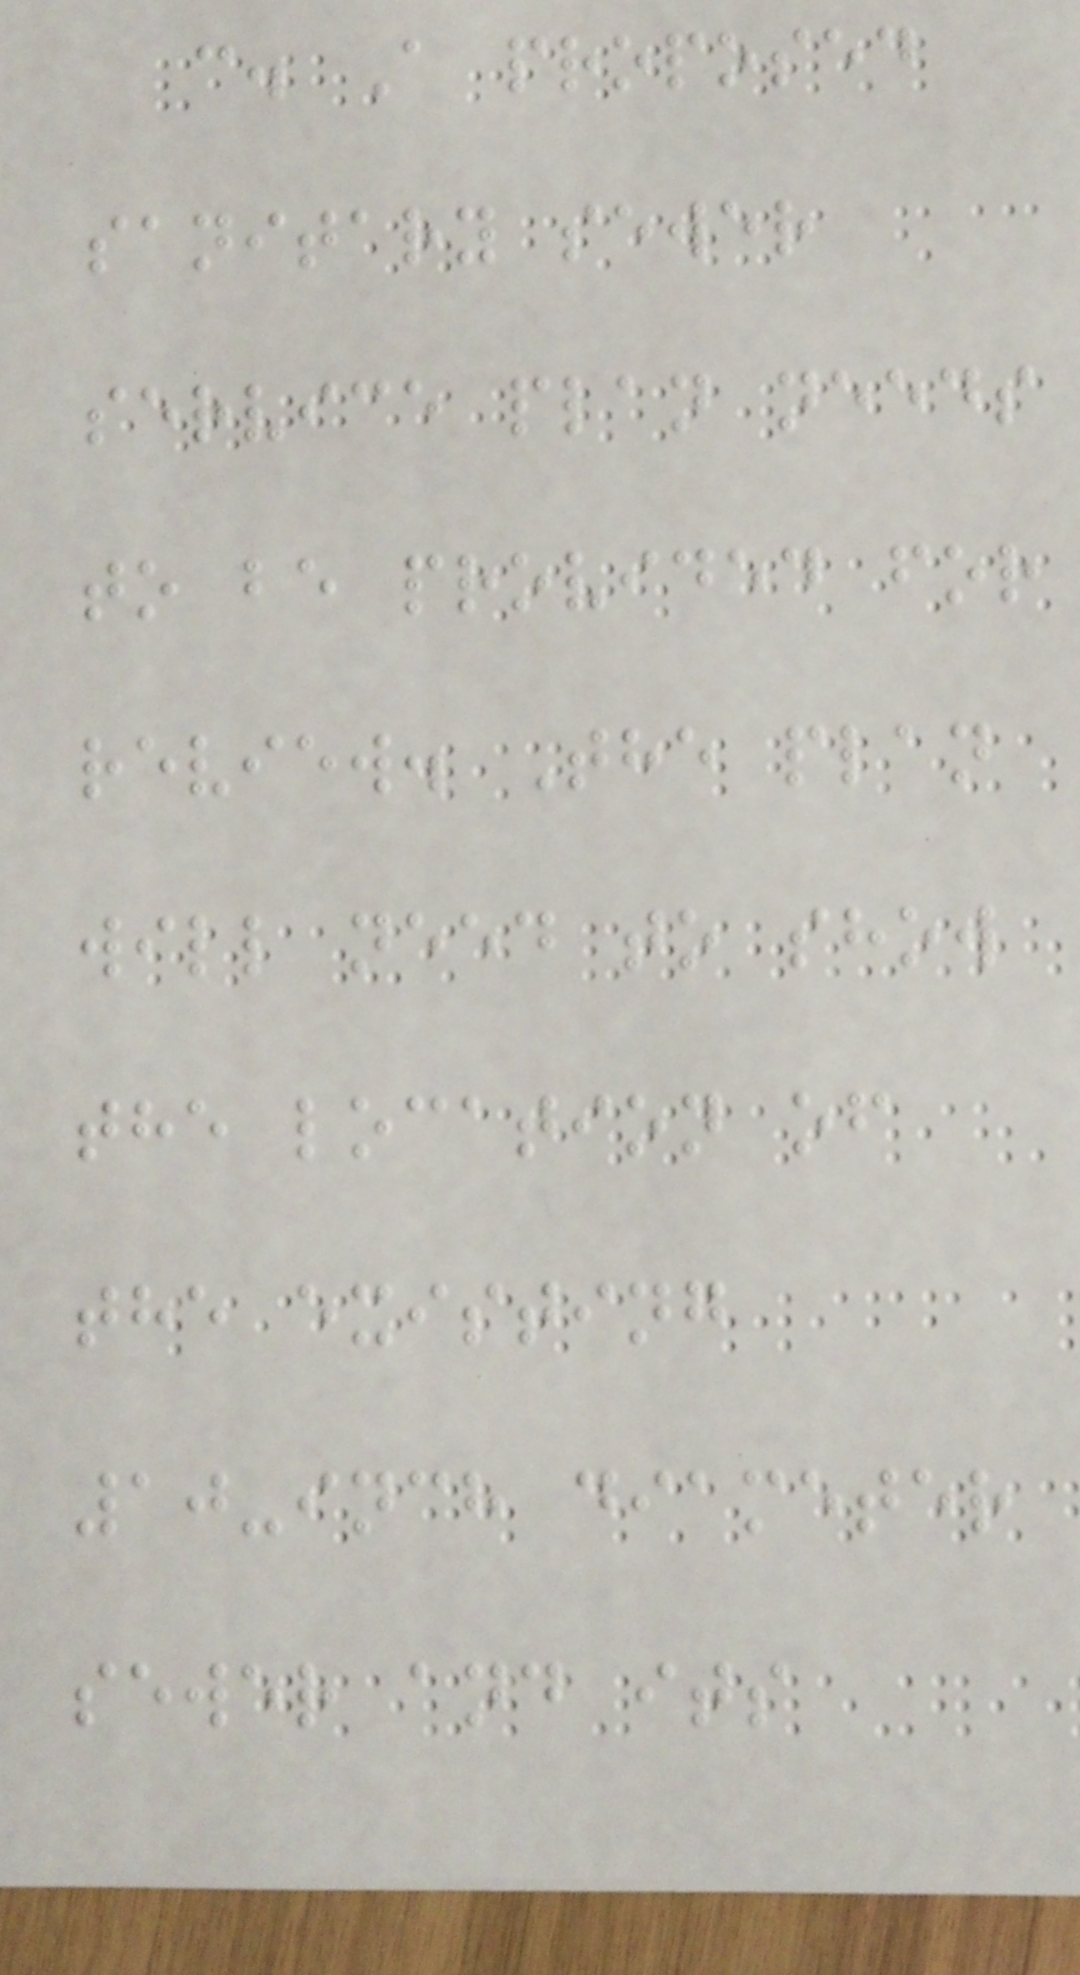c. A proposed
sanitary sewer
service plan needs
to be provided for
review. The plan
will need to show
the location of
the existing
10-inch diameter
sewer and its
